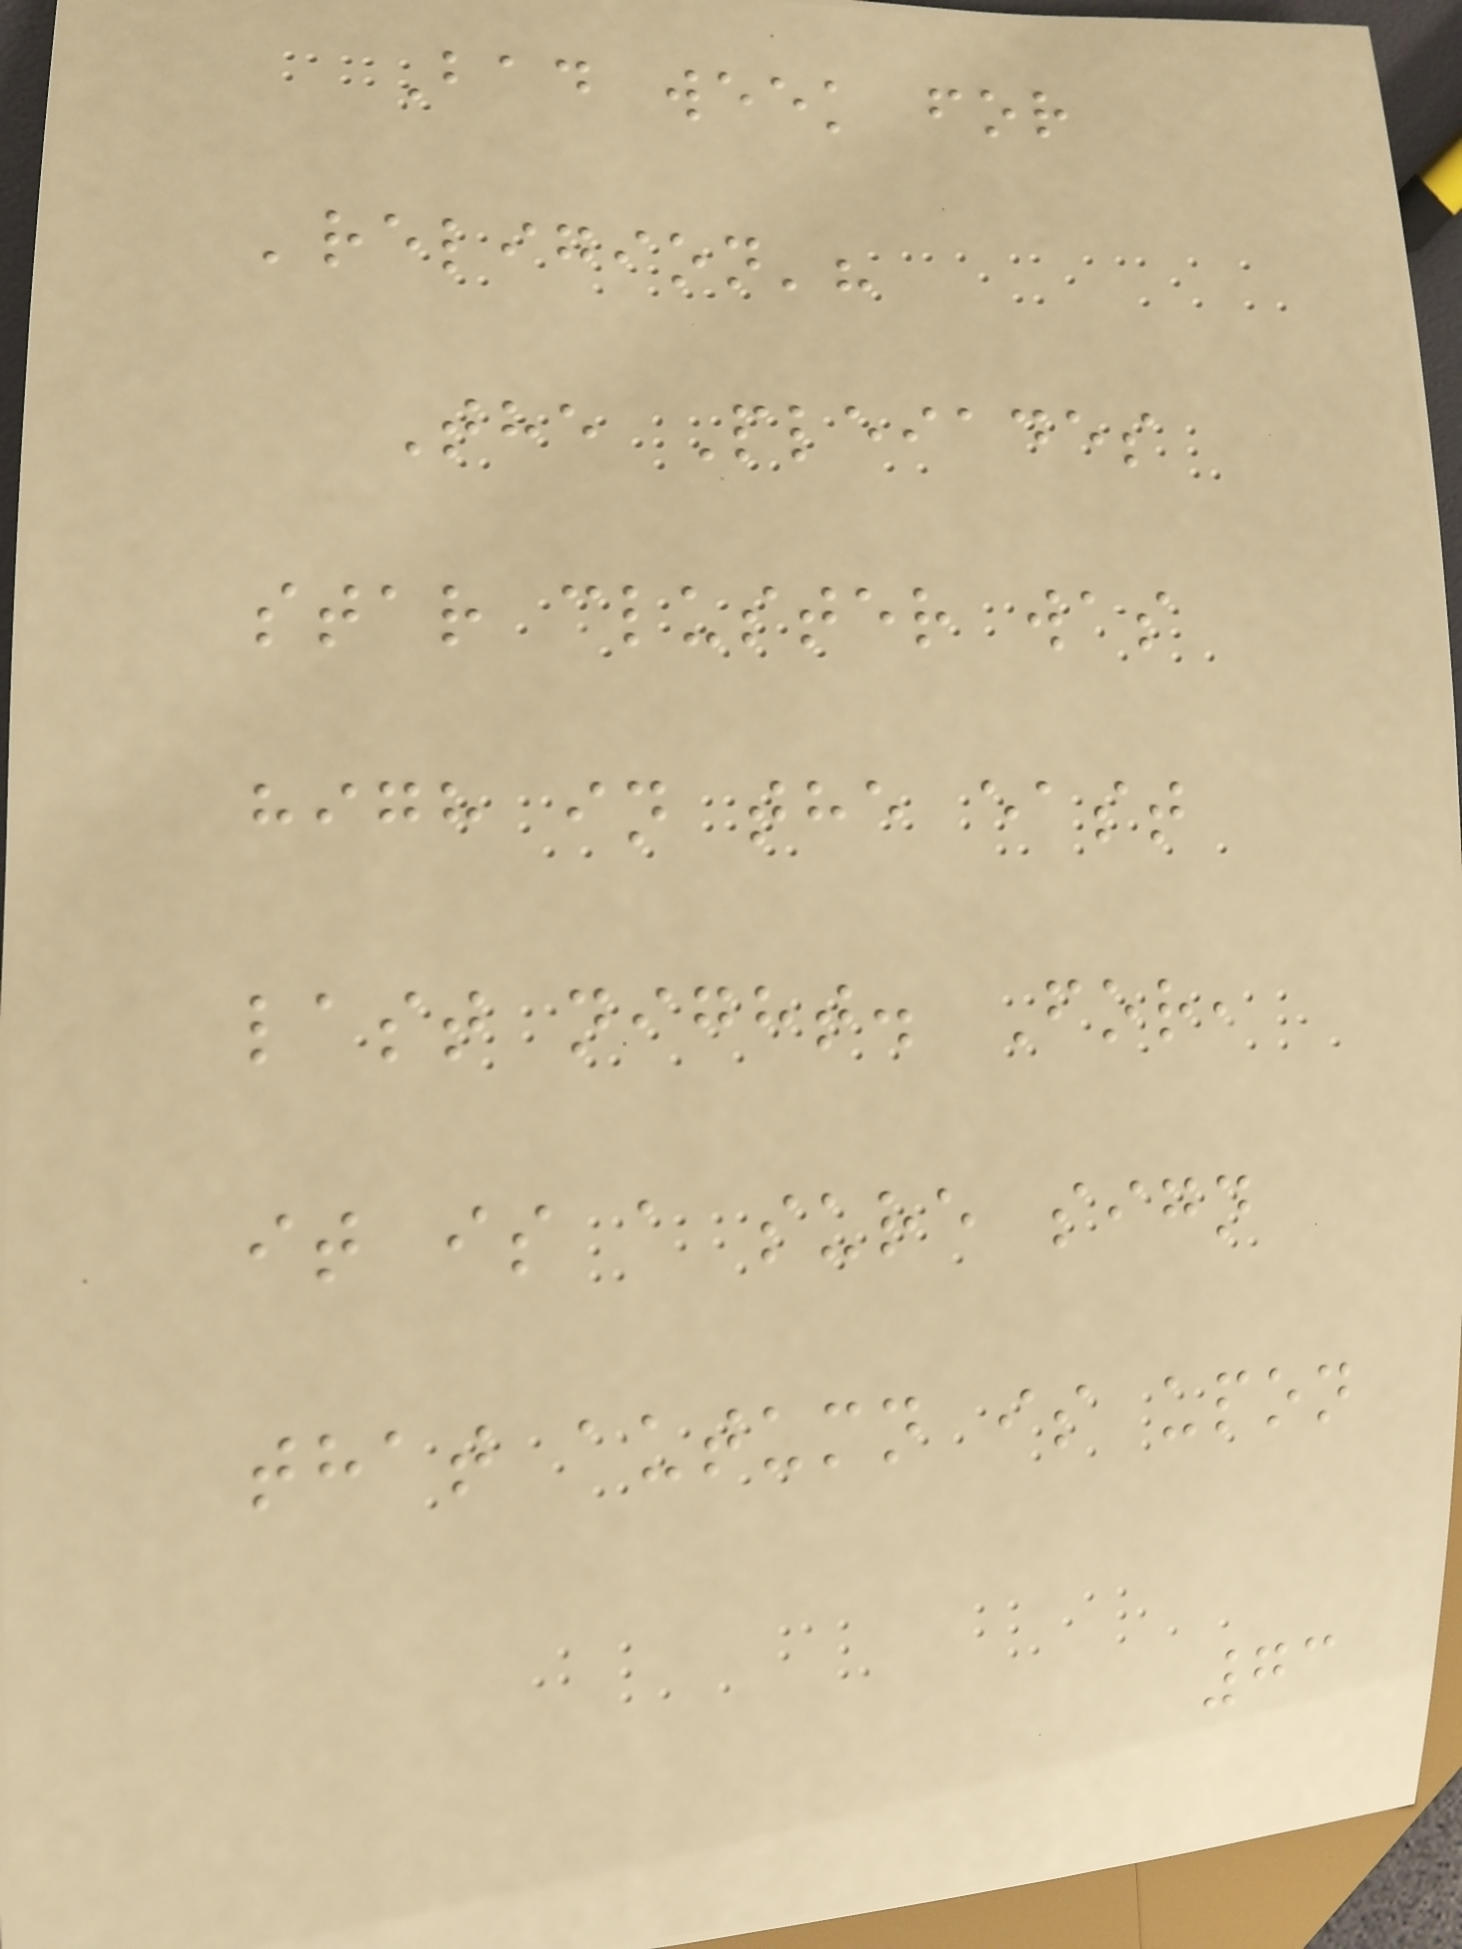Bad week for
'religion'?
The Pleiades
star cluster was
high in the east
last night. For,
it is a sure sign
that autumn is upon
73
